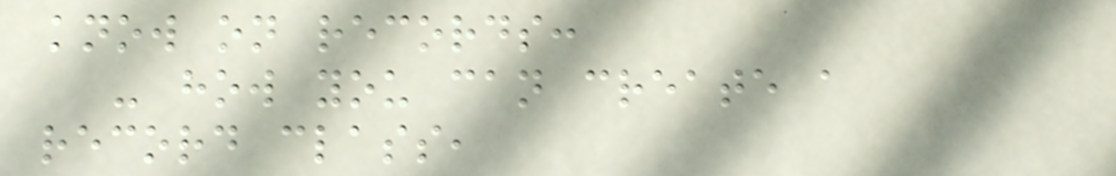know on records:
- how you can create a
record class,
